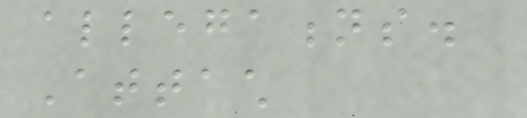allegations.
Attach
